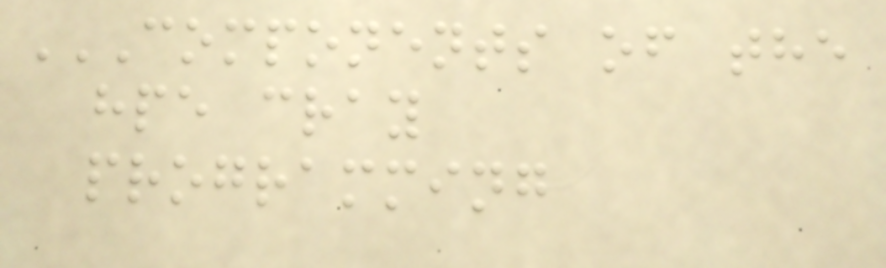COMPONENTS OF THE
HPE CRAY
PROGRAMMING
